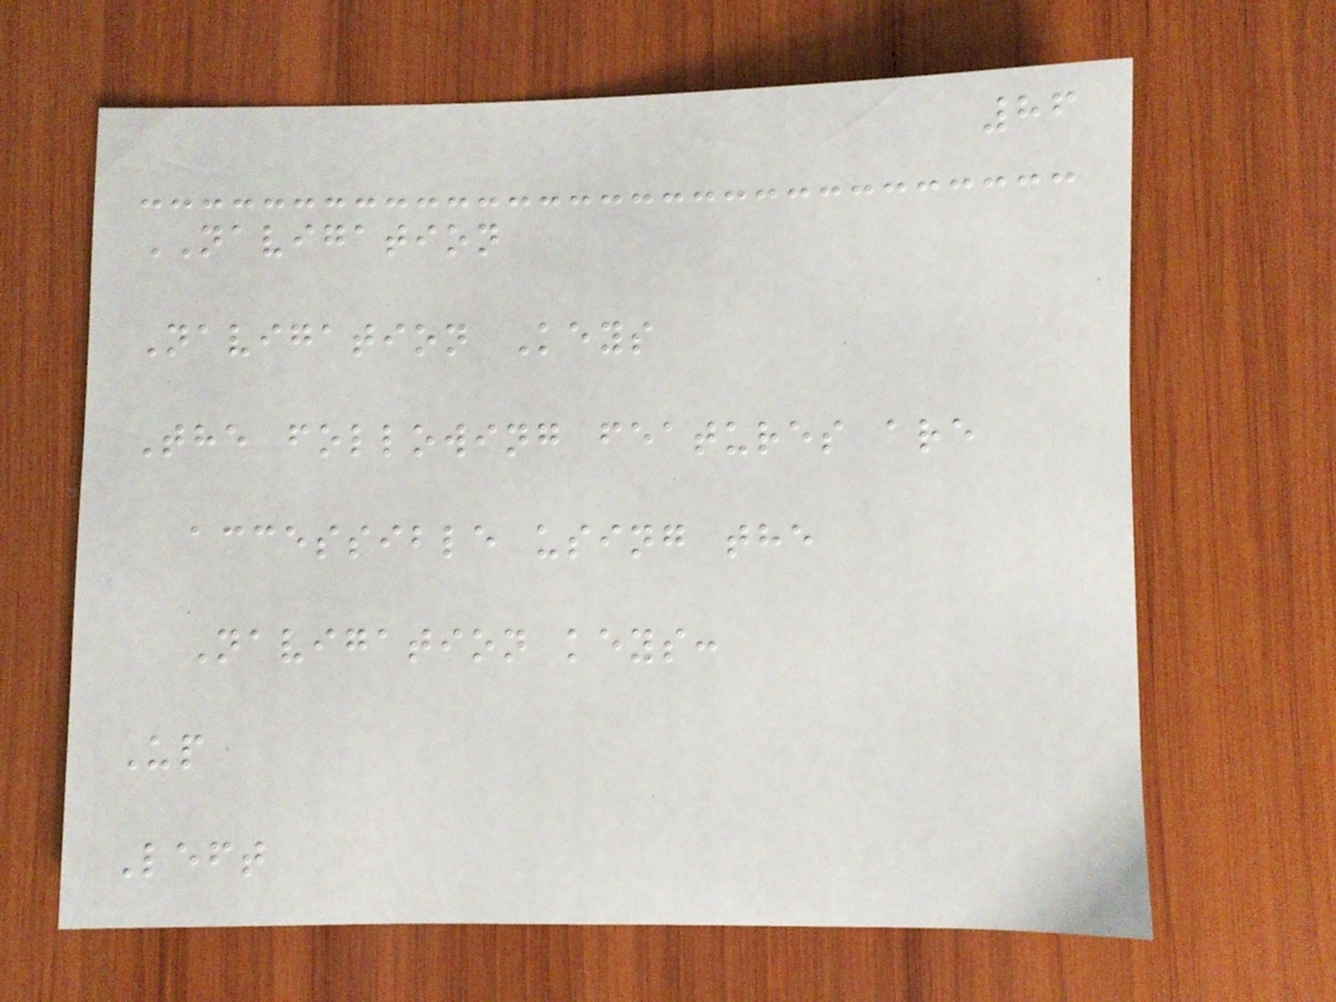86
NAVIGATION
Navigation Keys
The following features are
accessible using the
Navigation keys:
Up
Left
